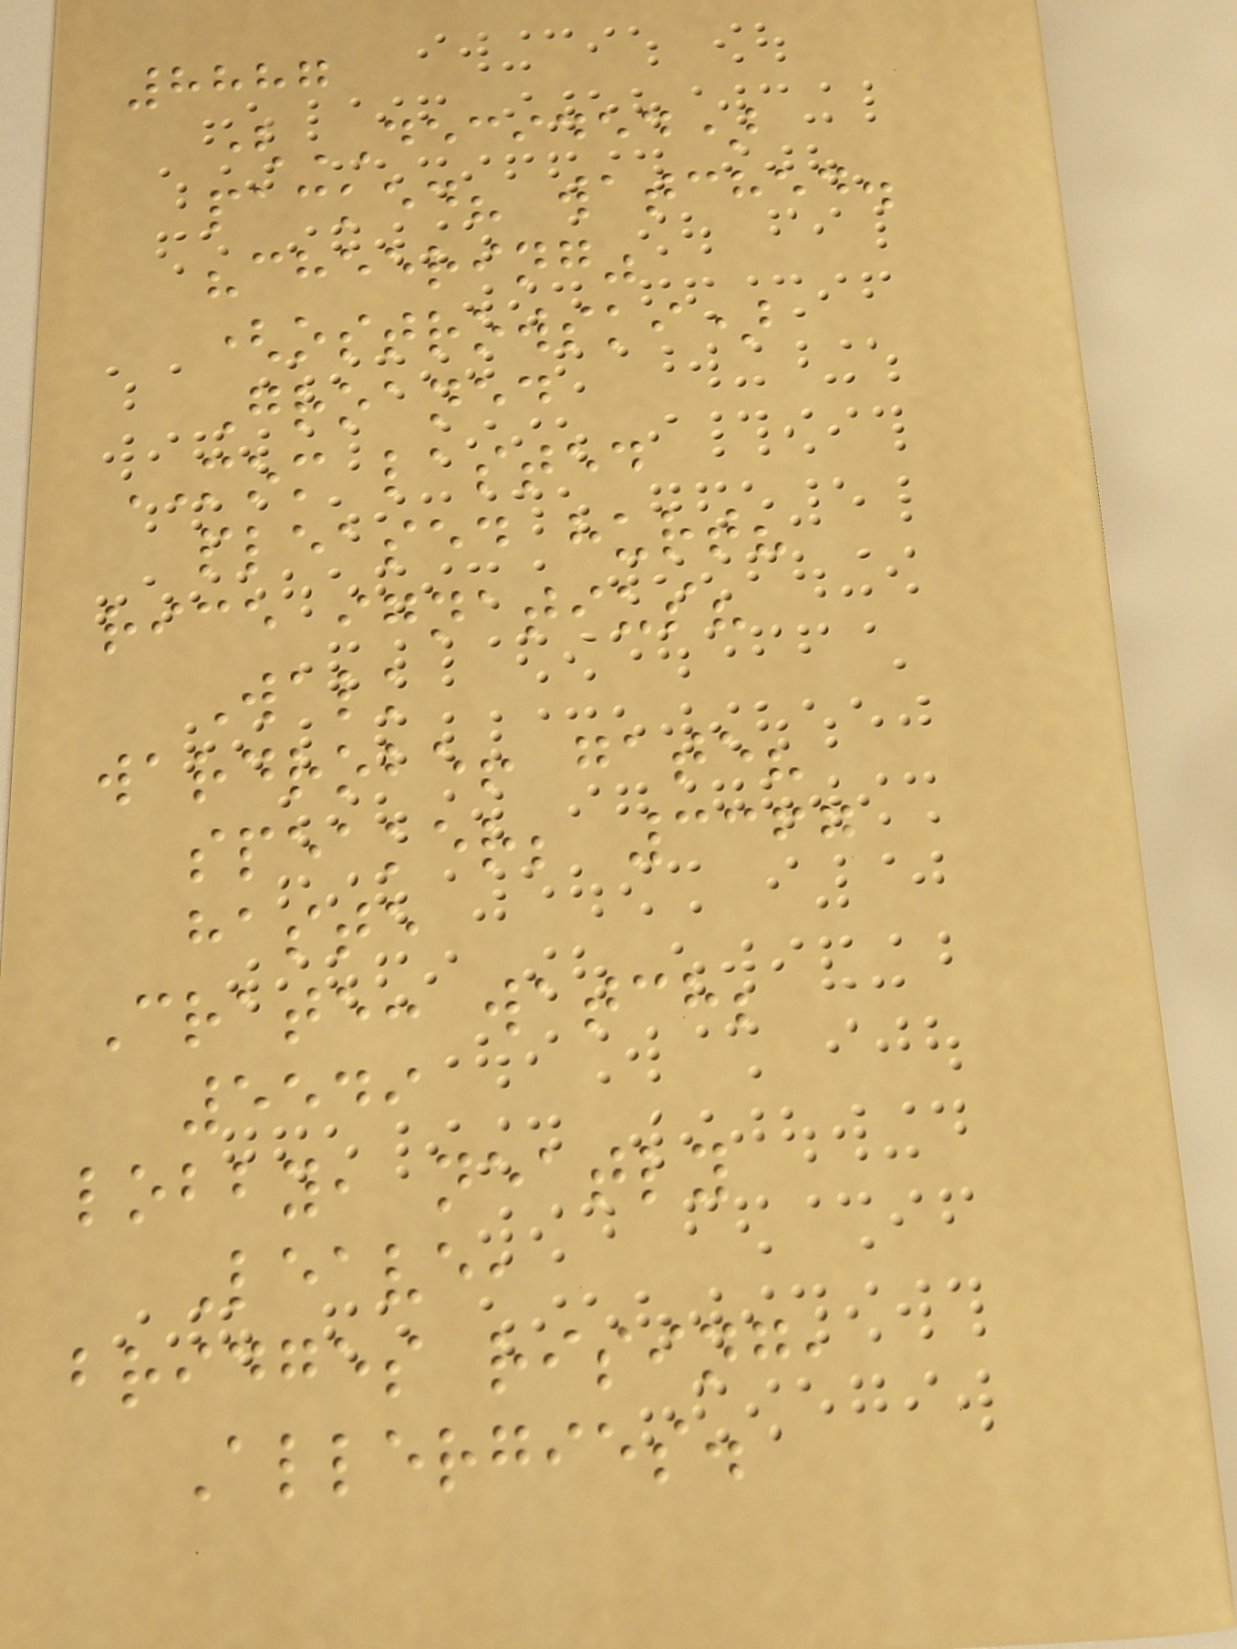8887
(DECIDED)
packed? watched.
"cheering"
(ostrowski)
Groaned
MOM lasted
pleased hurt?
rice ignatius?
Walk
wardrobe! gate?
speaker; 3367
haste
Crate: watch;
5549
lobby, neatly
Leave,
bridges rising,
Allergies.
